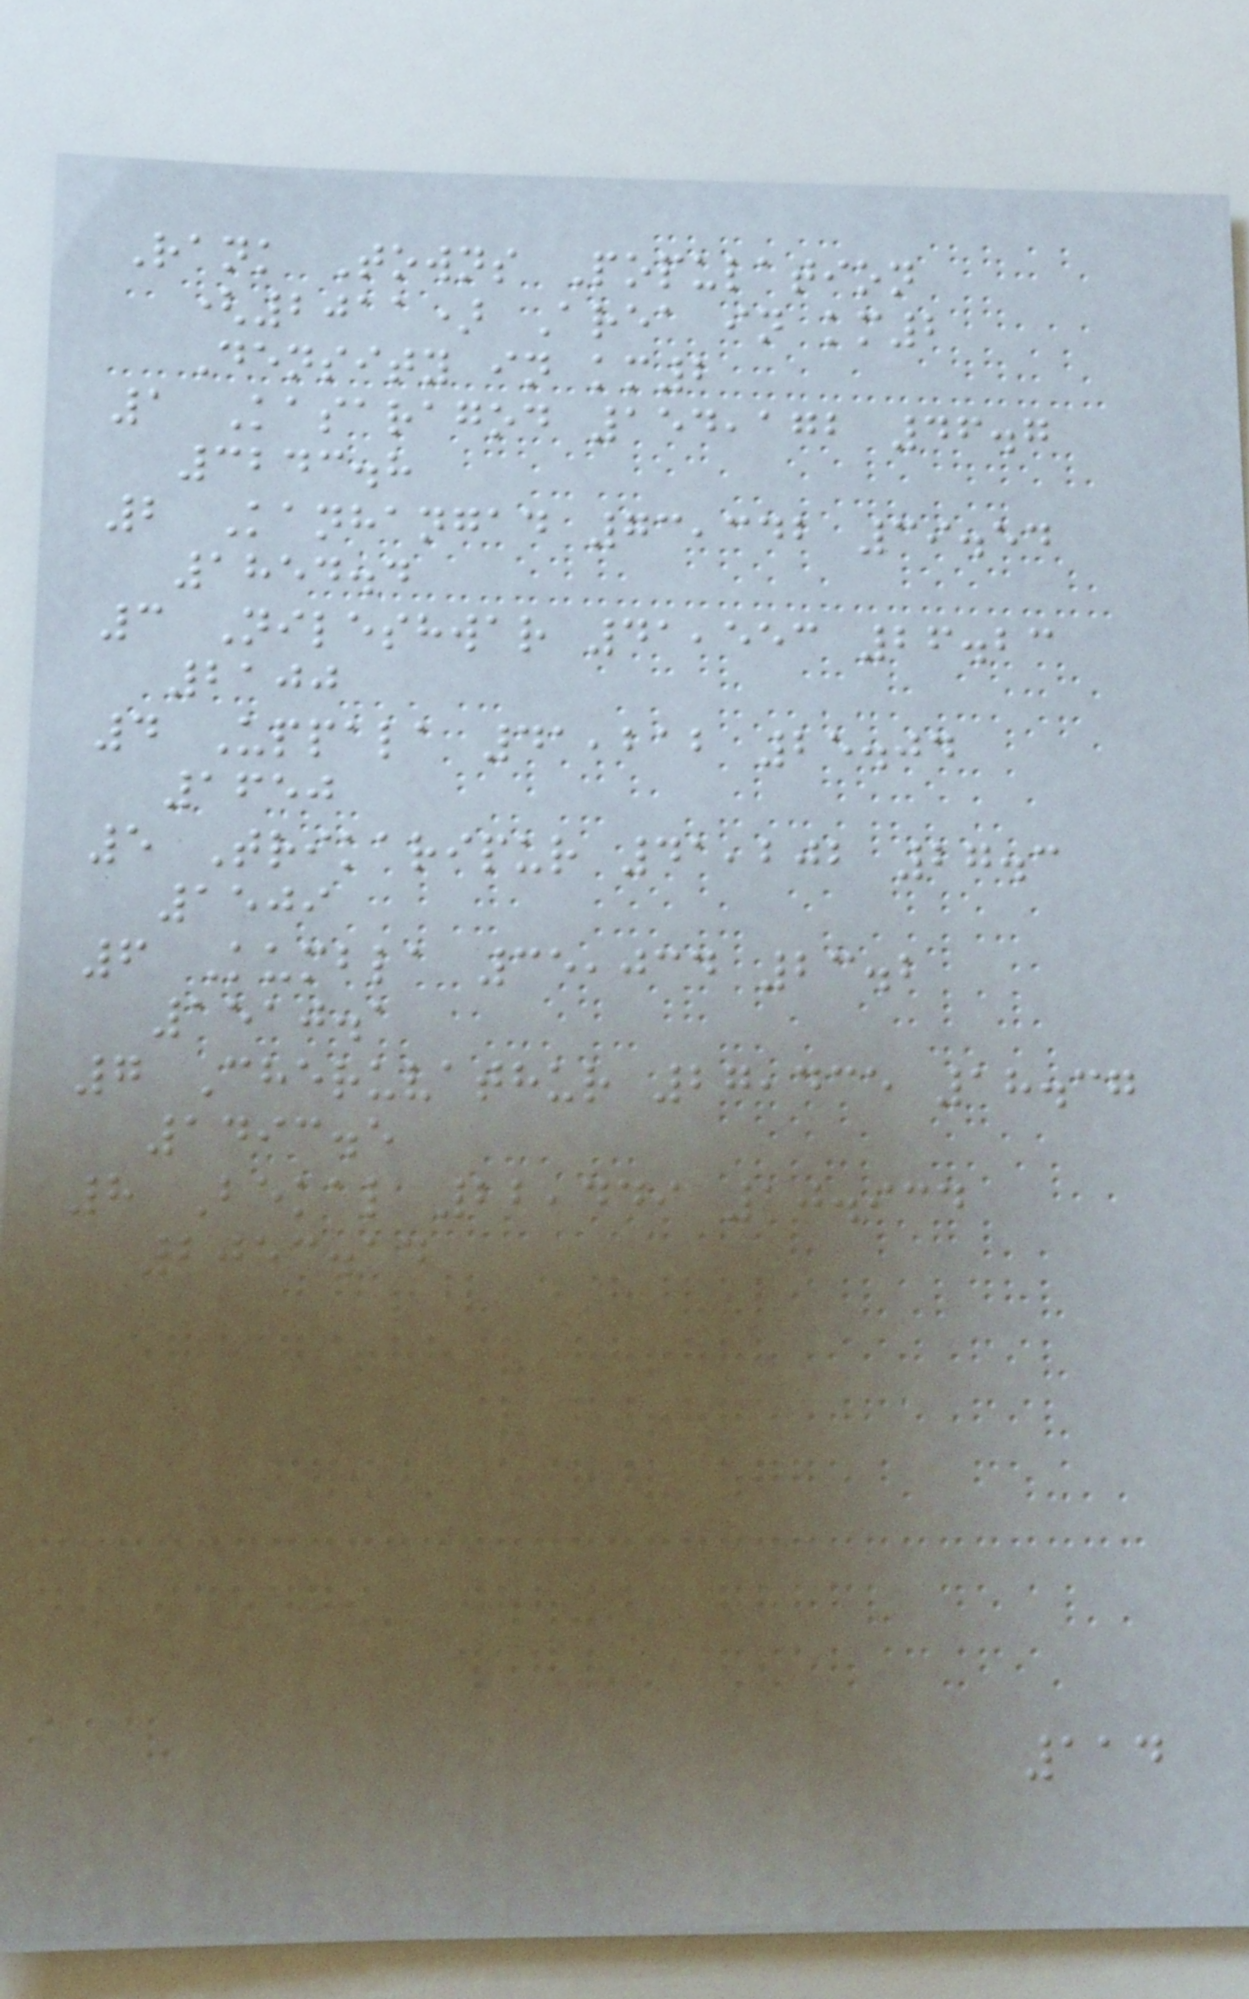Rank Towns Population
(2011) Area in km2
Density in km2
1 Kasaragod 154,172 46.7
3243.8
2 Kanhangad 73,342 39.54
1854.4
3 Nileshwar 41,553 26.23
2100
4 Uppala 41,212 25.04
1650
5 Trikaripur 41,202 27.3
1509
6 Kumbla 35,034 23.2
1510.1
7 Cheruvathur 27,435 18.37
1493.5
8 Bekal 22,449 10.934
2053.14
114
